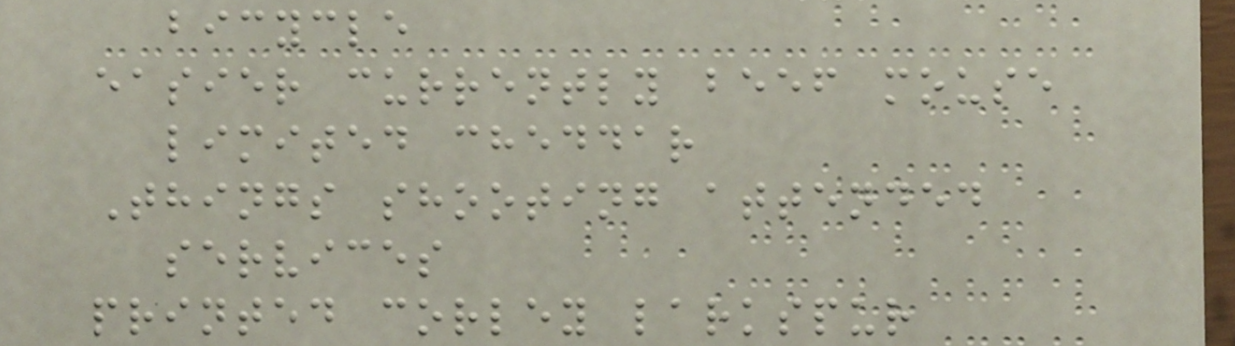bicycle
easier currently beef mouse
limited cheddar
Things shooting attended
services
printed corley larkspur
